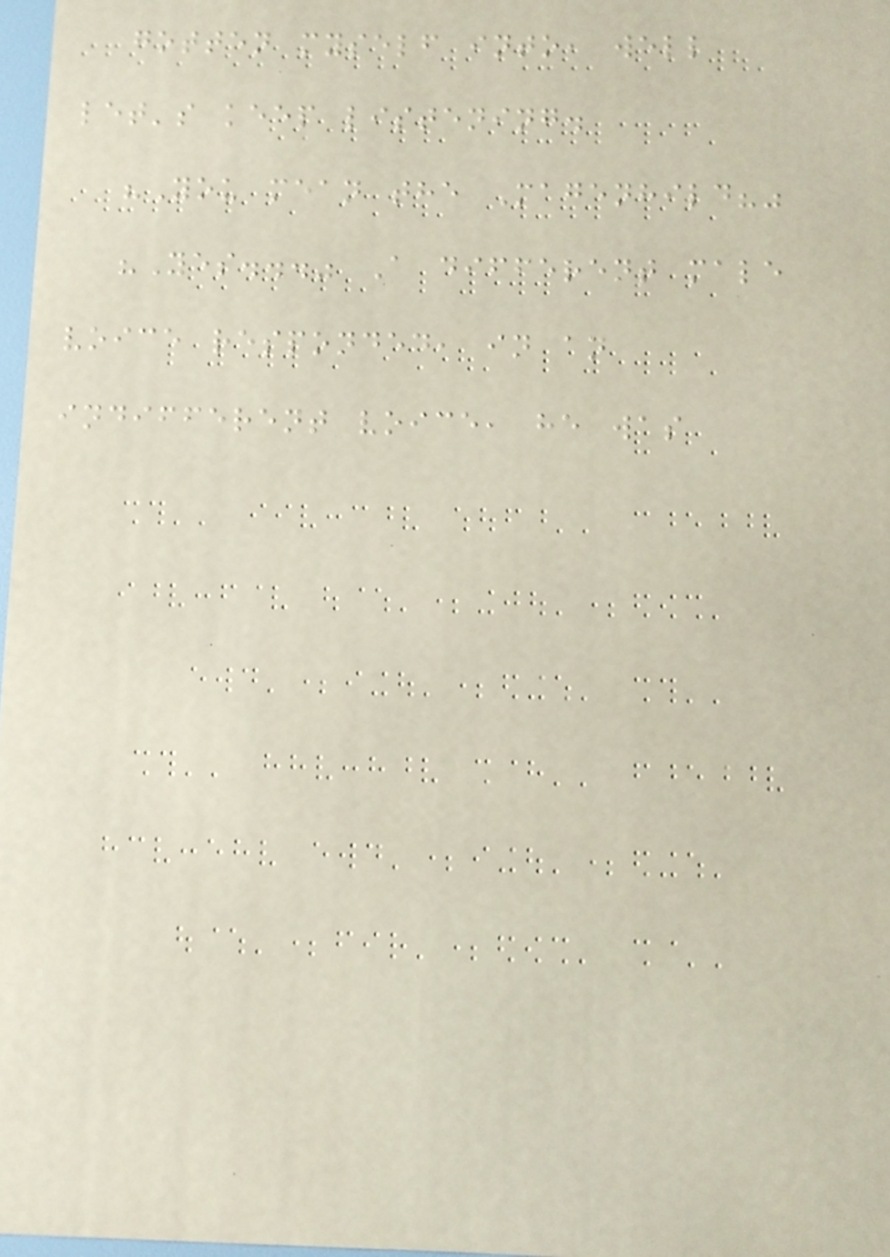gotten myself into, well
let's keep listening.
"You mean the Magenhild?"
"Yes..." A different male
voice responded, in an
indifferent voice, he was
